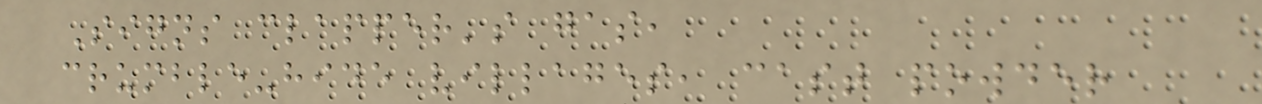Signs clapper's gas,
crumble-hide villages, cast powder
